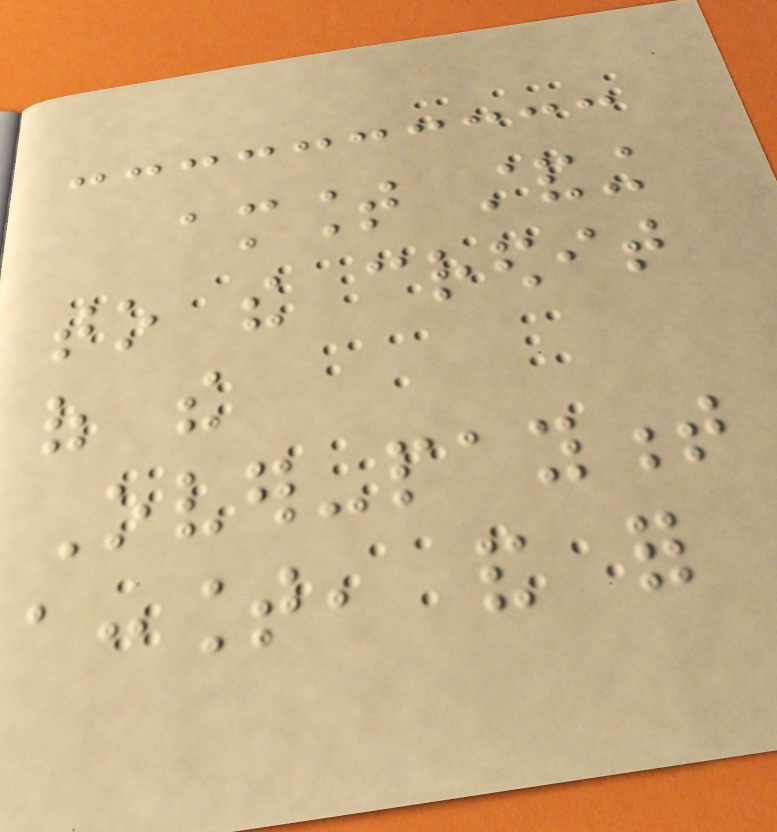amount standing
to the credit
of the
Over-payment
account, and for
